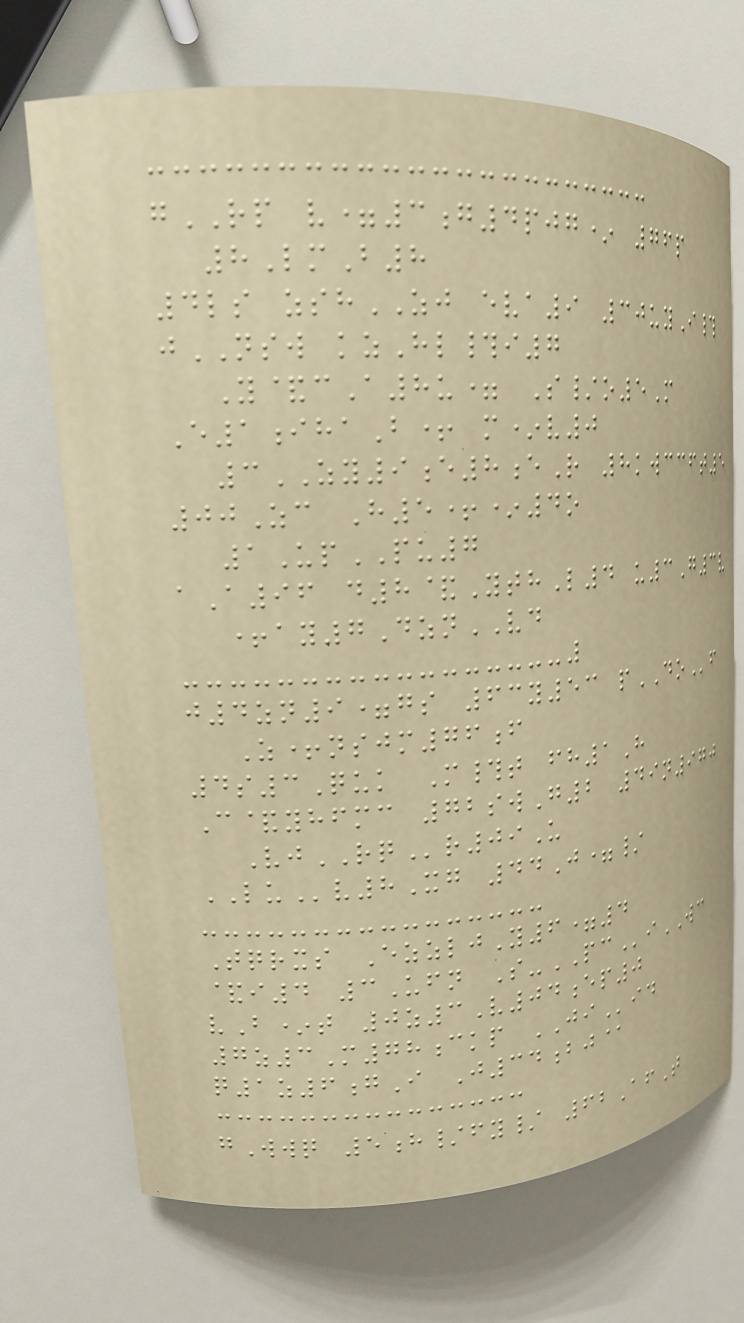gRP v=3g4pjg* 76p
8LmB8
4ls zshZJ eva9 30uyI#
jNSW kzHl#i7
Y&cA8u= S/o5M
E1ihaB+ m*v0
3ZY9e8eR 8kwccft5
00Zc H5+*4o
1UpPU7
aA96 d8&YthL4 u3G3v
+ay7DznVD
j4zn9=gs 63y53 pDOf
Z+nsjm76f
4s3Quk M#t fh1H
C&yhfmc 72swG2 49n970
VjRQr09U
LUv8Xg 44J=/
Tqrxs EzzljY6=4
&i4 3Ufn S-PCiWC
vB*t 0z3V04ep0
7z3M78ckp JIid
q1z6gI J34bj@
gWwq 5h/fy/ 62AfT
